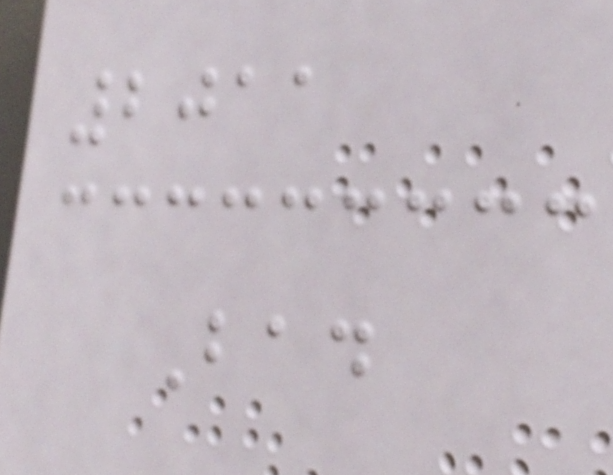2011
Bad
